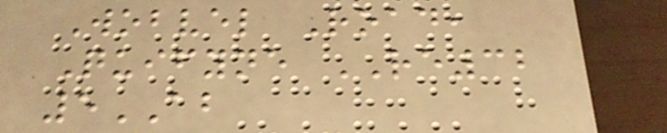Wobvel Road,
Quifyne RE32
5AB
